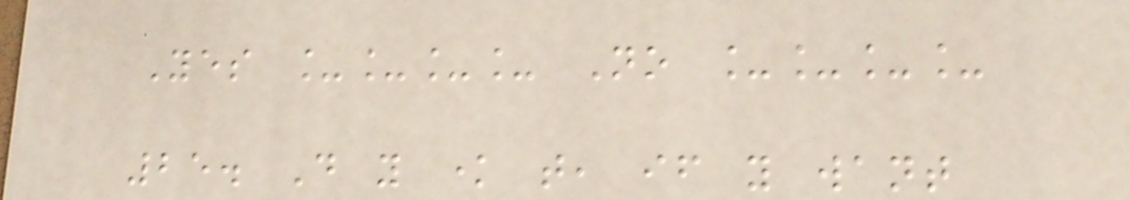Yes ____ No ____
25. Do you know that, if you want
